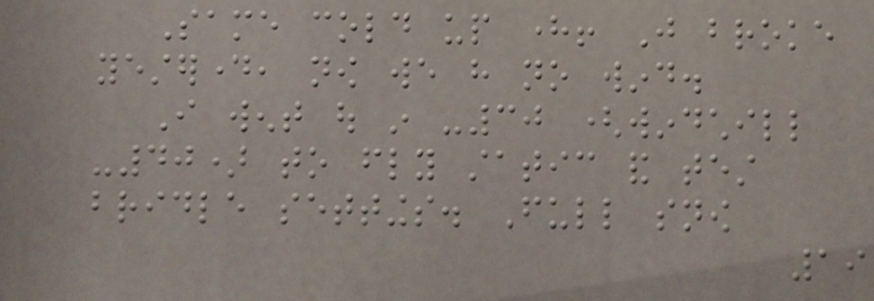Same cold up here! Just broke
yesterday, now we have no wind.
I went out in -30 (windchill
-40) to fly static and test
bridle settings. Full snow
19
